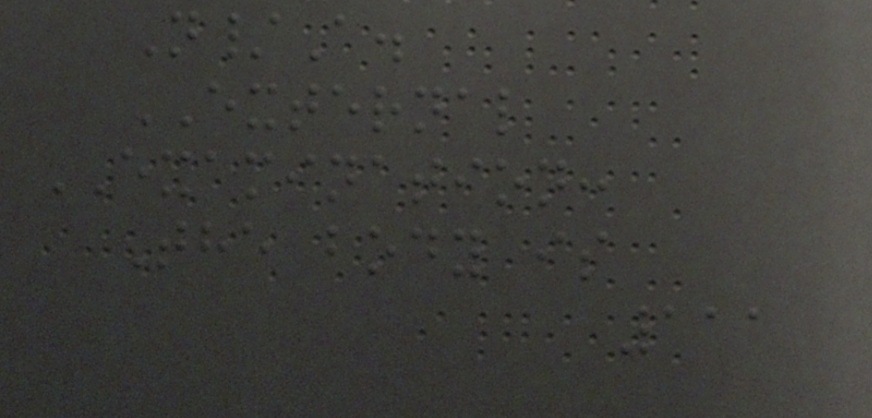N/A.
EXTERNAL
EXAMINATION:
The body is
111
